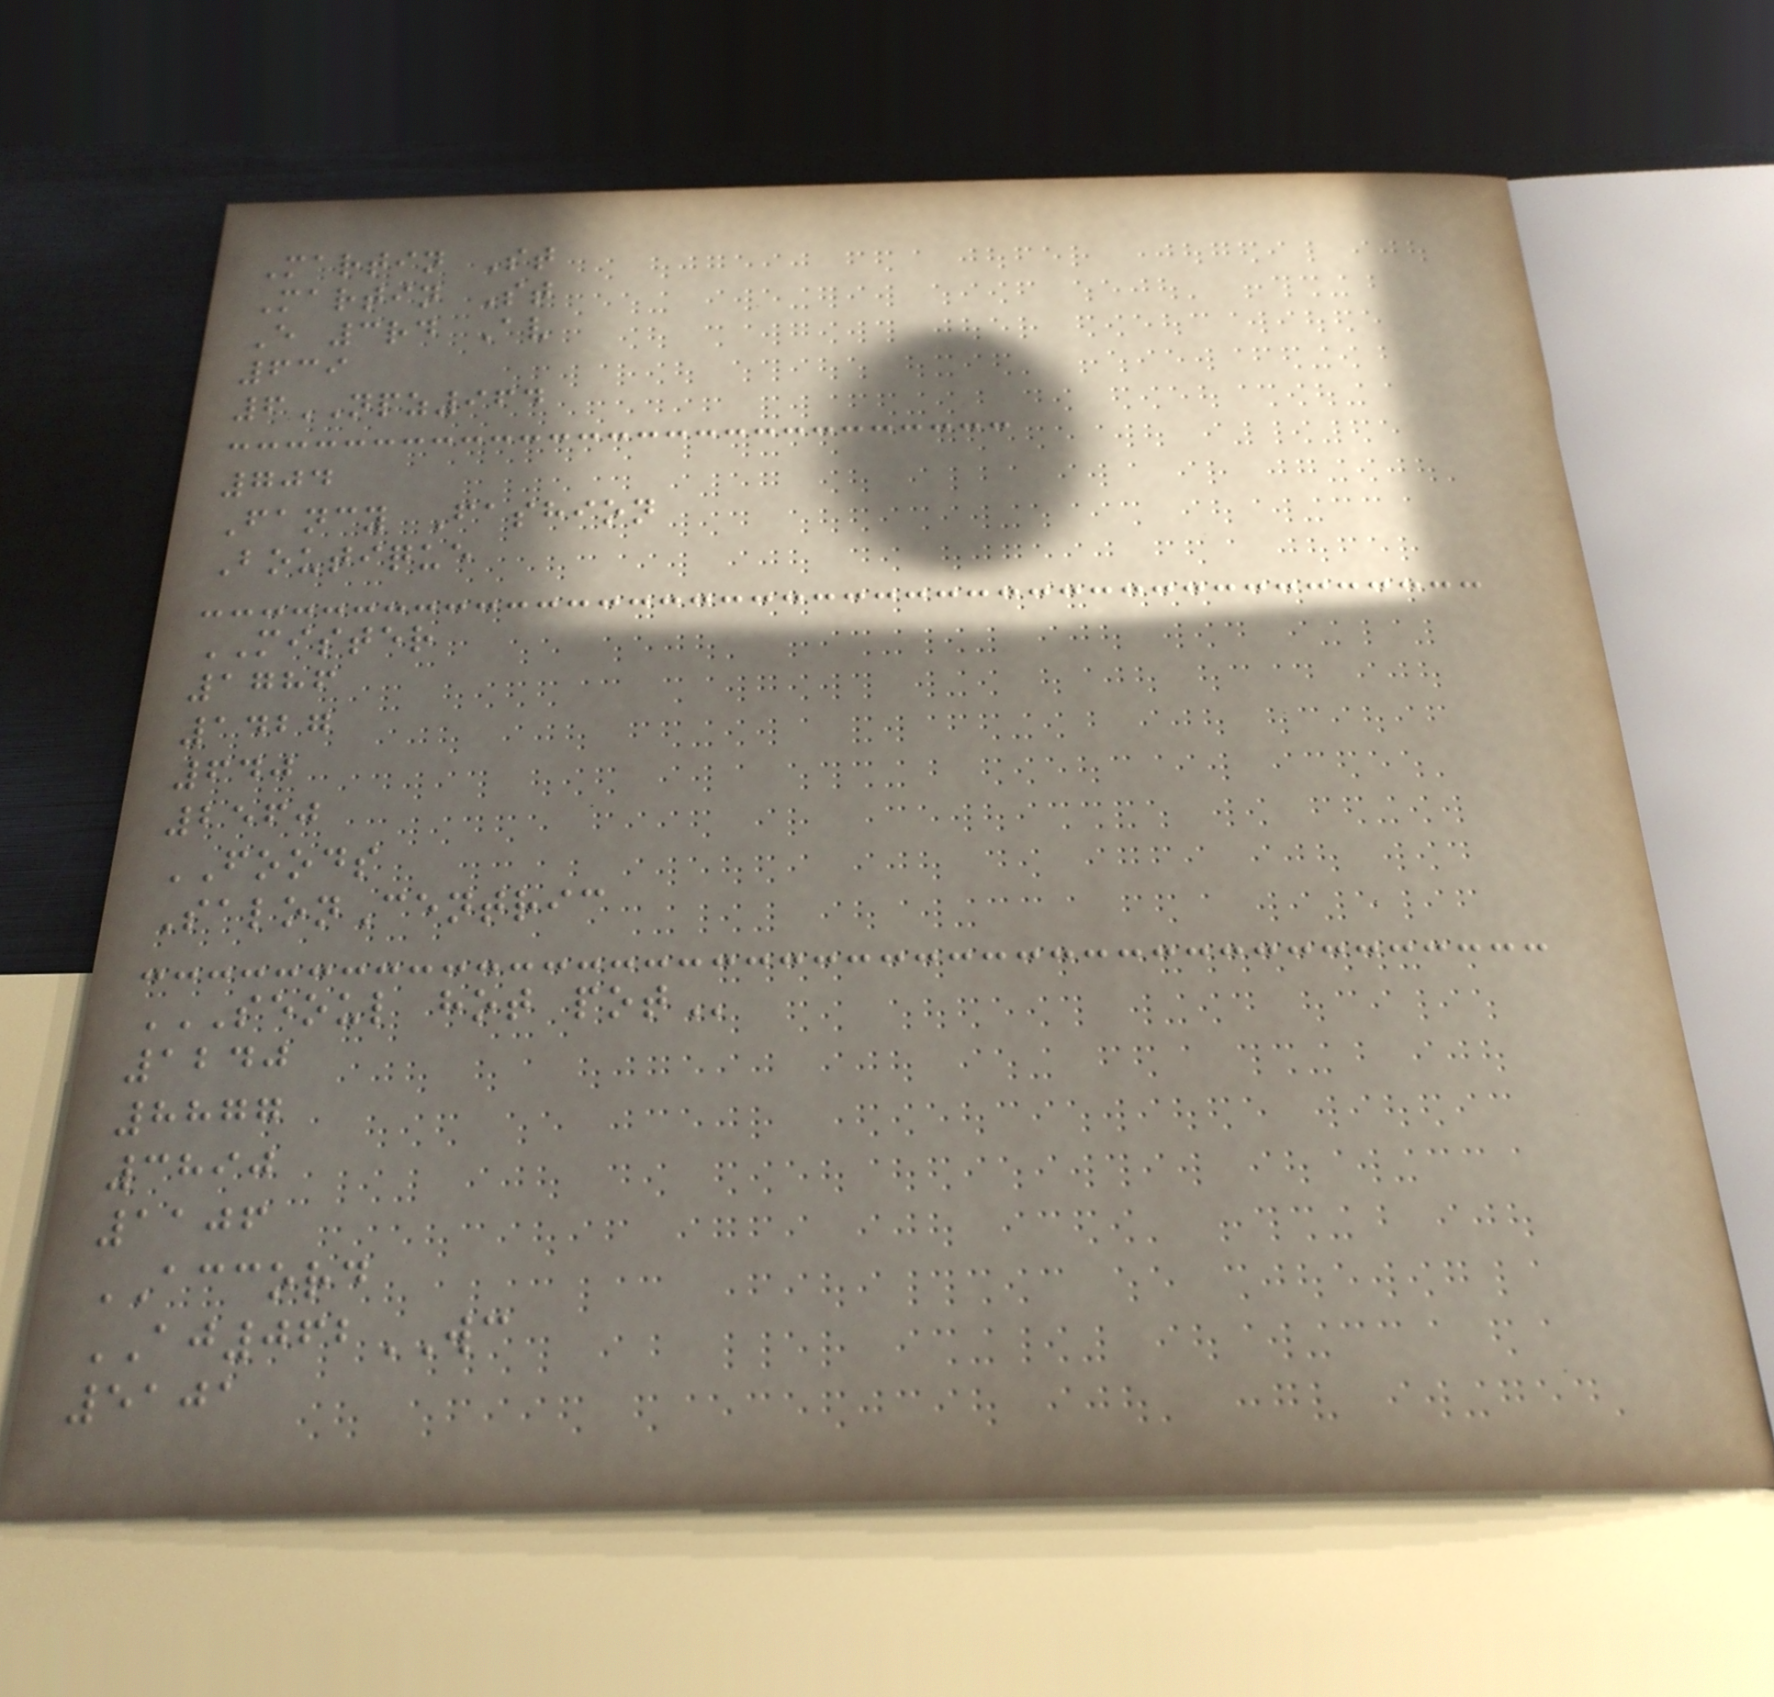Martin St
Martin St
E 3rd Av
639
6NPZ964
704
Fancy Fashion
Boutique
MISTER
1786
1427
640
2560
FOODS
SalonCentric
SEOUL HOT POT
1240
8877
3890
1106
ACCORD
AJ062WC
5101
